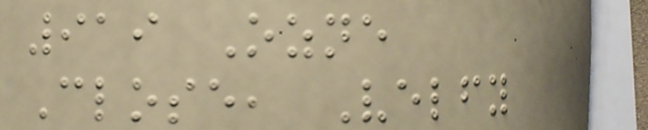919 Ozne
Close, Velfy
